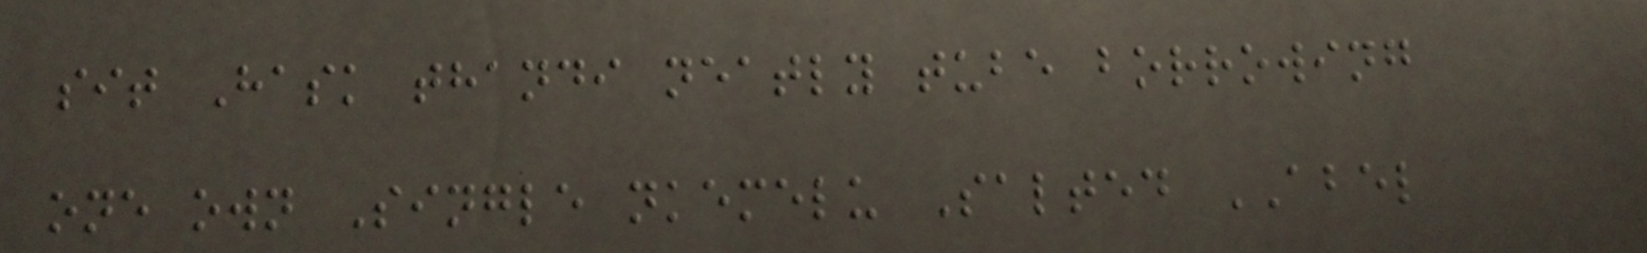sit Hask thandi neatly tube borrowing
one own Single nkemelu Salted ABEL
